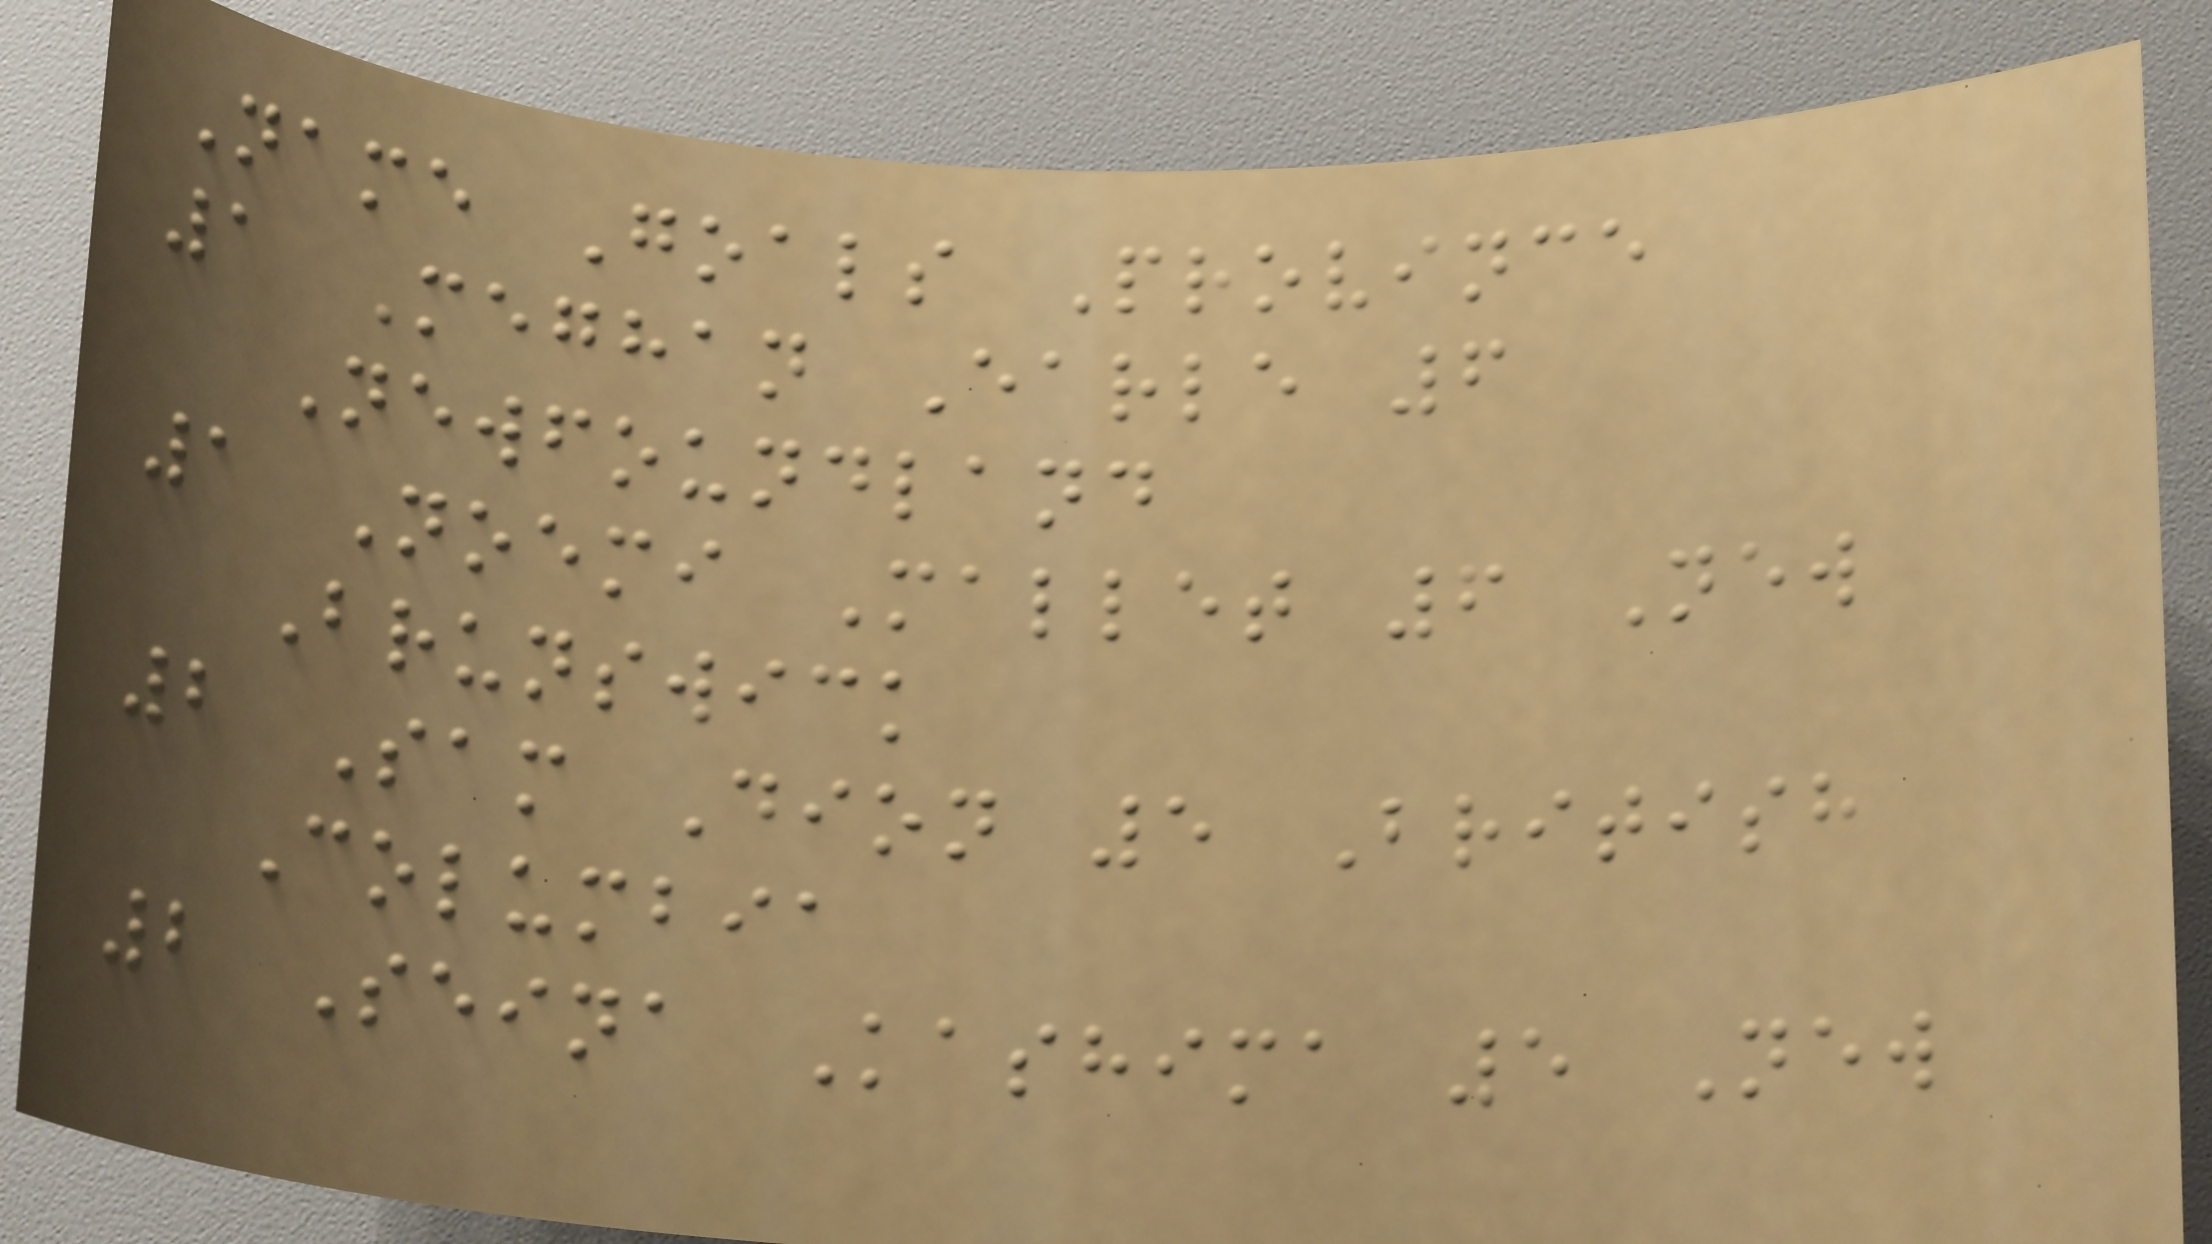Name Goals Province
1 Meghan Earle 6
Newfoundland
1 Noemi Mallet 6 New
Brunswick
2 Sam Dion 5 British
Columbia
2 Seina Kashima 5 New
